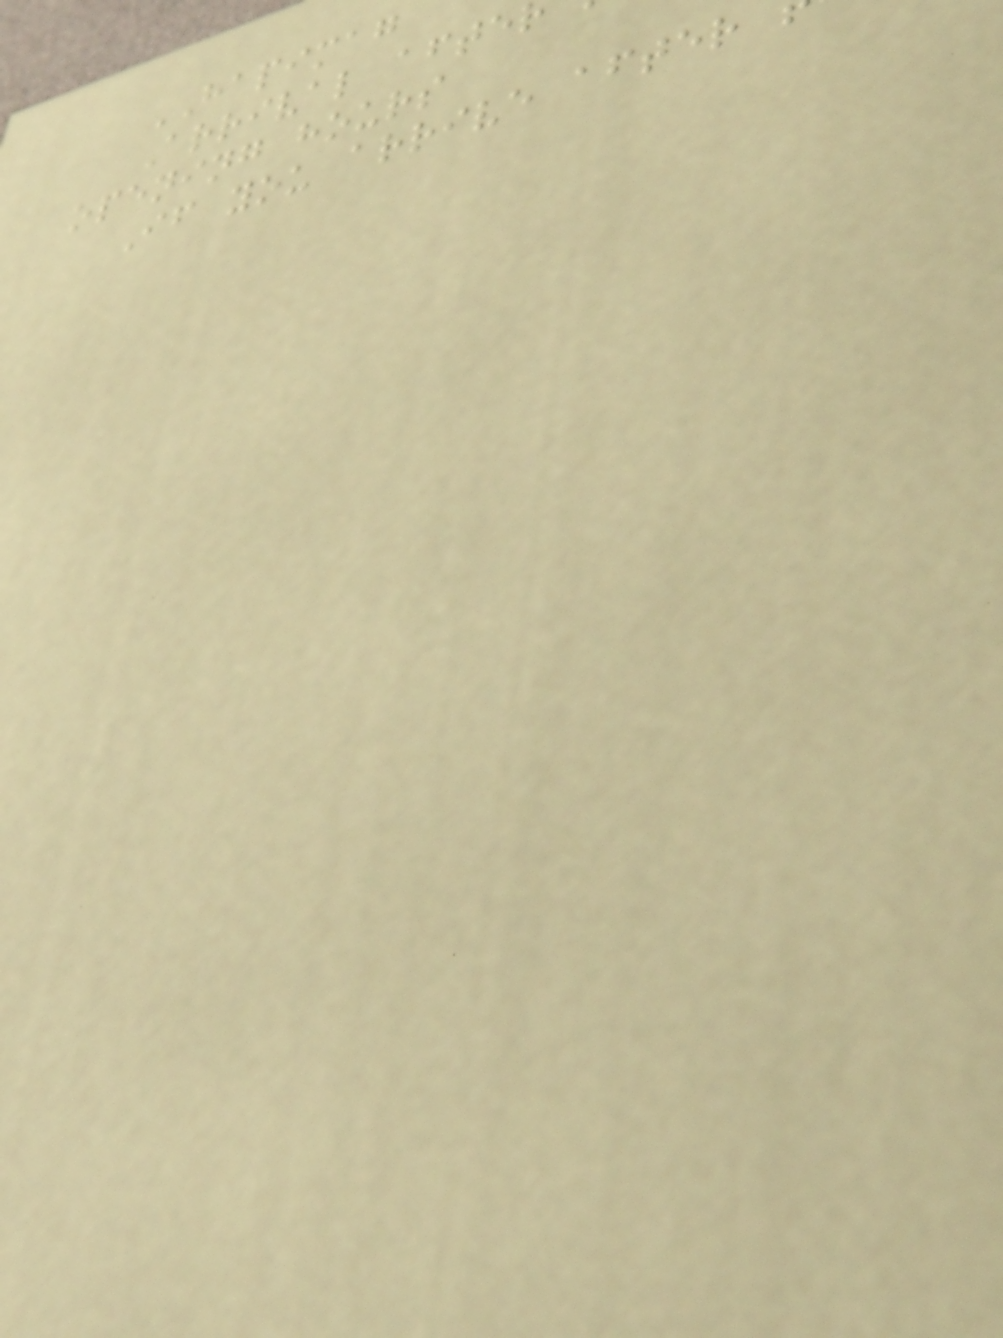HAPIMAG
Arrival afte
opening hours
If you arrive after
